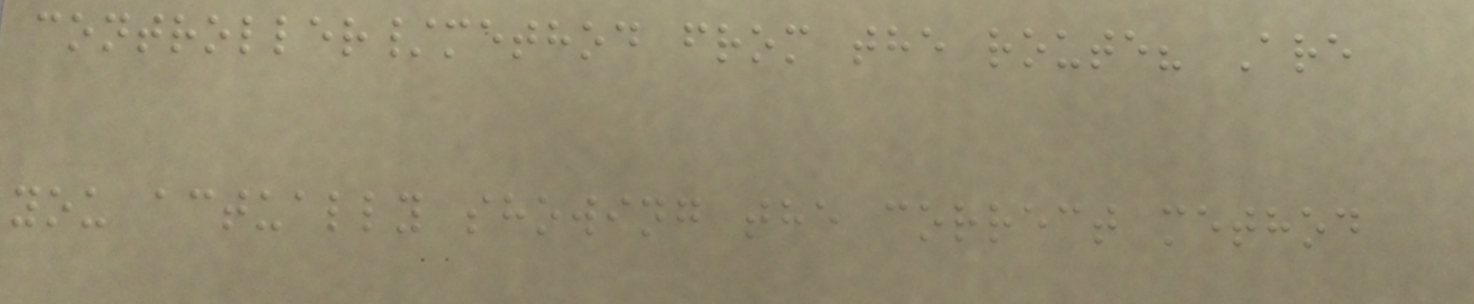controller/method from the route? Are
you actually showing the correct method
